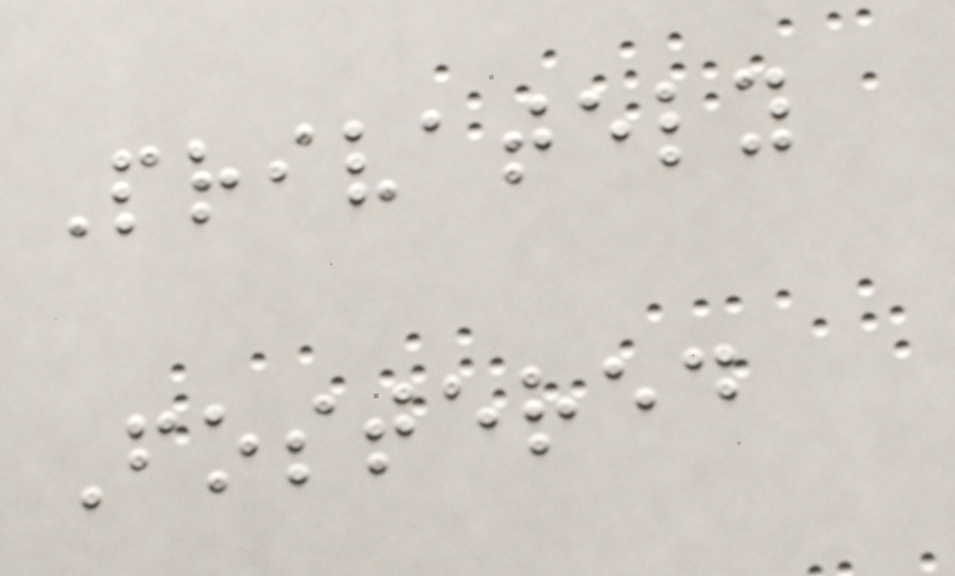Privately
Fostered
